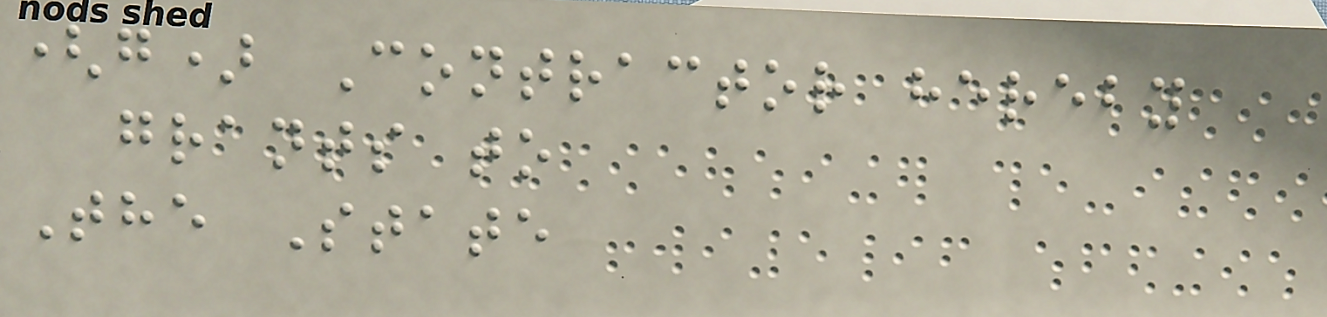(g) Contractor hereby
grants to
The State
